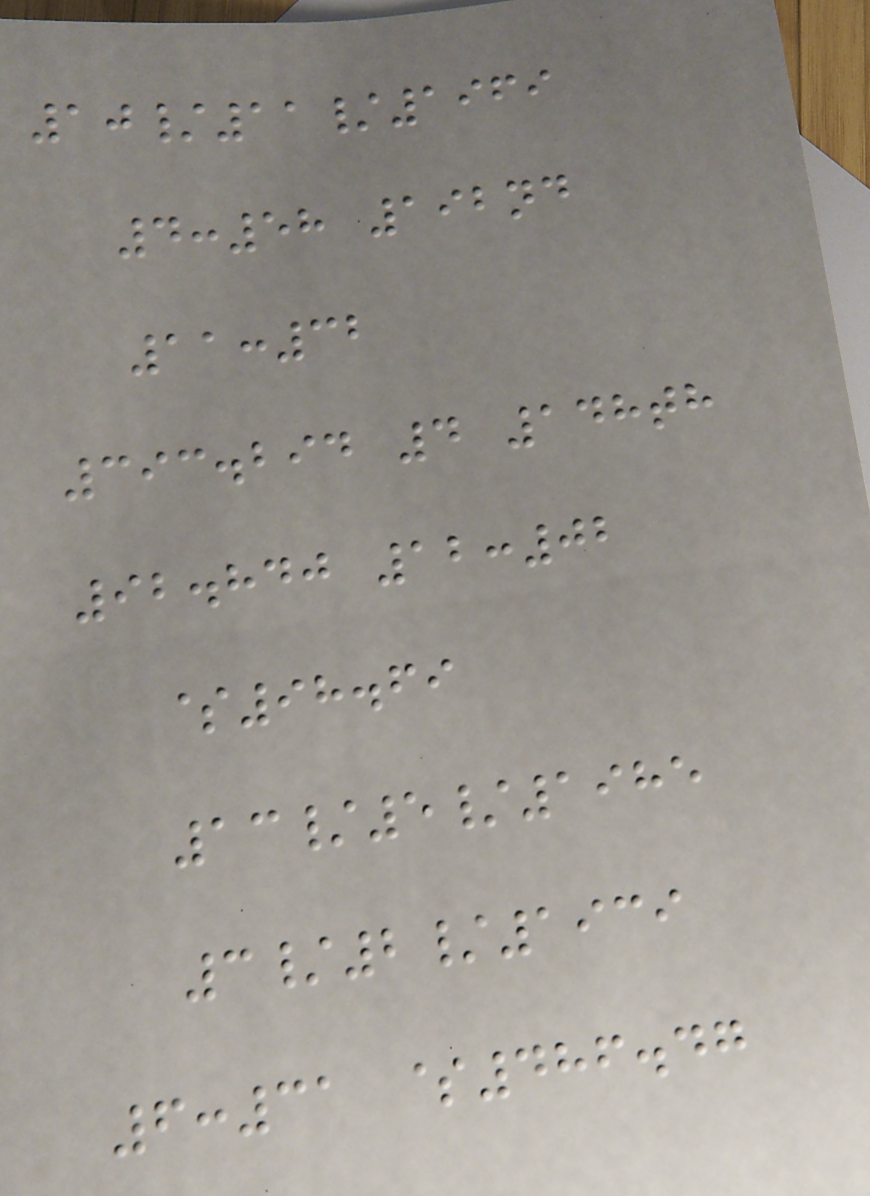10/11/1969
4:58 192nd
11:32
393.294 4 148th
92.840 12:02
$98.69
13/5/1985
3/2/1939
6:31 $486.47
